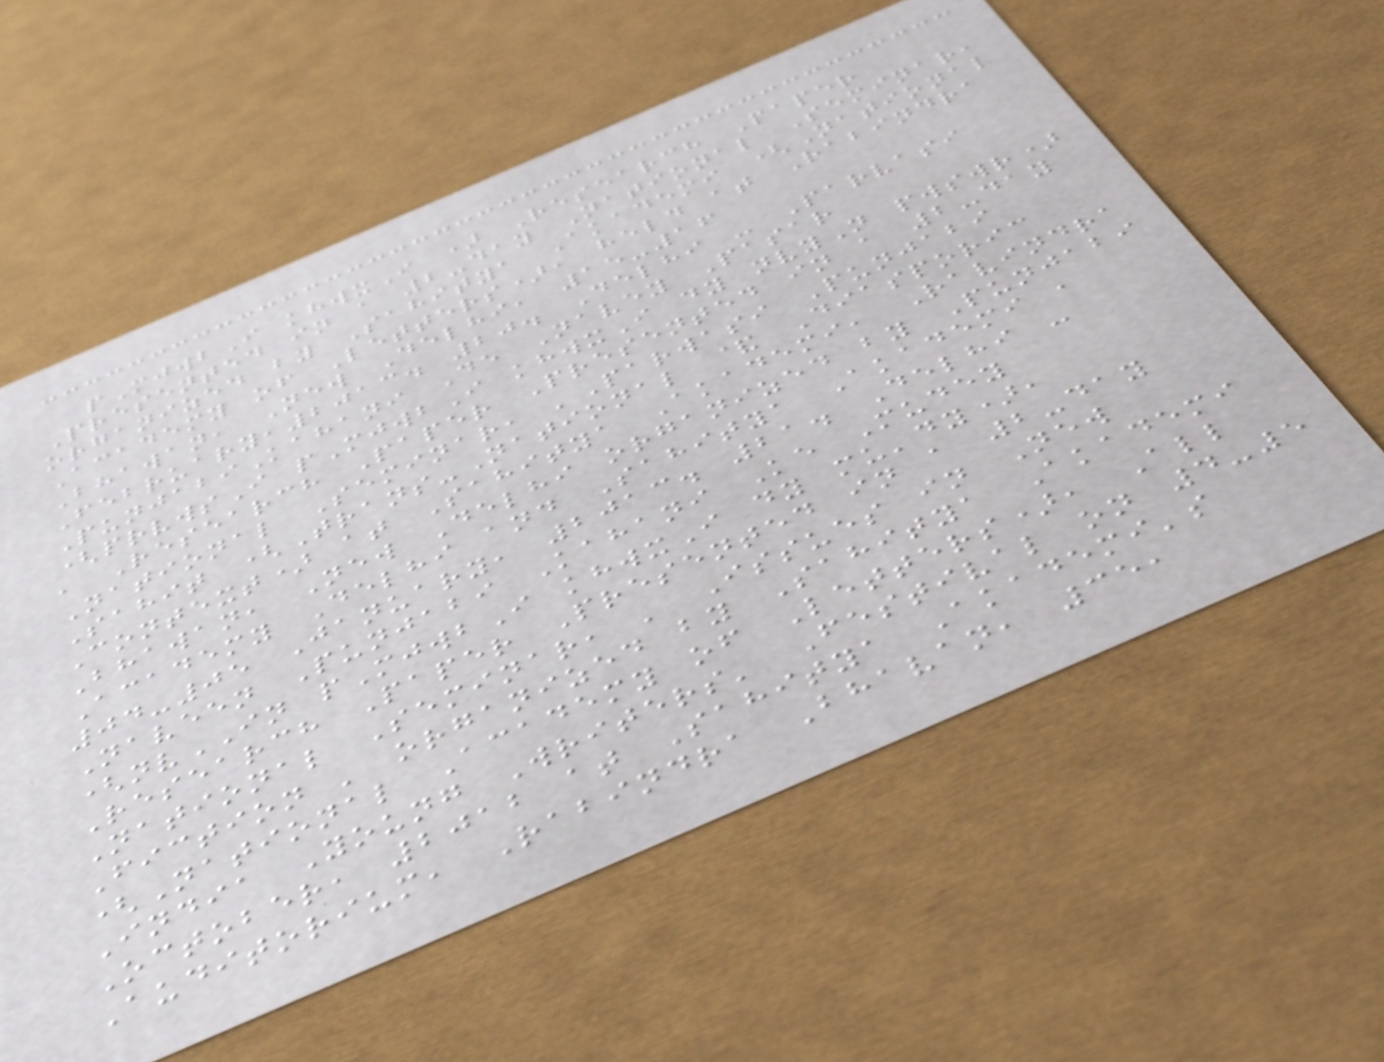pMjwbI khwxI ) Research Paper
Presented in a 2-day National Seminar,
organized by Sahitya Akademi (National
Academy of Letters), held at Rabindra
Bhawan, New Delhi, 15-16
February,2013. 20. Delhi - Parvasi
PunjabiKahani De Navey Pasar
(prvwsI pMjwbI khwxI dy nvyN pwswr)
, Research Paper Presented in a 2-day
National Seminar, 'Parwasi Punjabi
Sahit (Trans-National & Diasporic
Context) at Sahitya Akademi, Ravindra
Bhawan, New Delhi organized by Punjabi
Academy Delhi and Sahitya Akademi ,
04-05 January, 2013. 21. Delhi -
Naveen Punjabi Kahani Ke Mudey
(nvIN pMjwbI khwxI dy mu'dy),
Research Paper Presented in a 2-day
National Seminar, ' Issues in New
Fiction ' organized by Sahitya Akademi
(National Academy of Letters), All
India Young Writers' Festival on 4-5
October, 2012 at Sahitya Akademi's
Auditorium, Rabindra Bhavan, 35,
